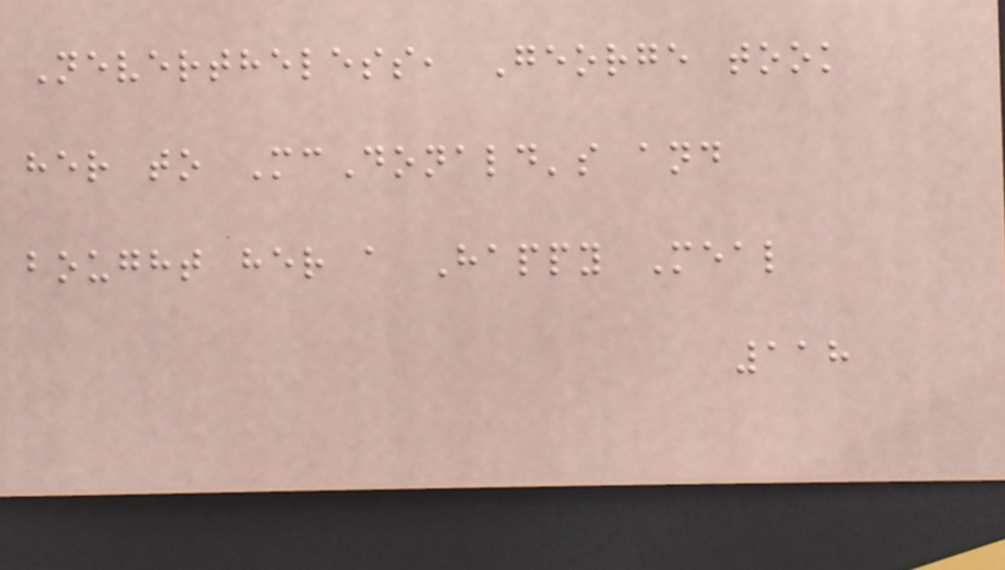Nevertheless, George took
her to McDonald's and
bought her a Happy Meal
118
